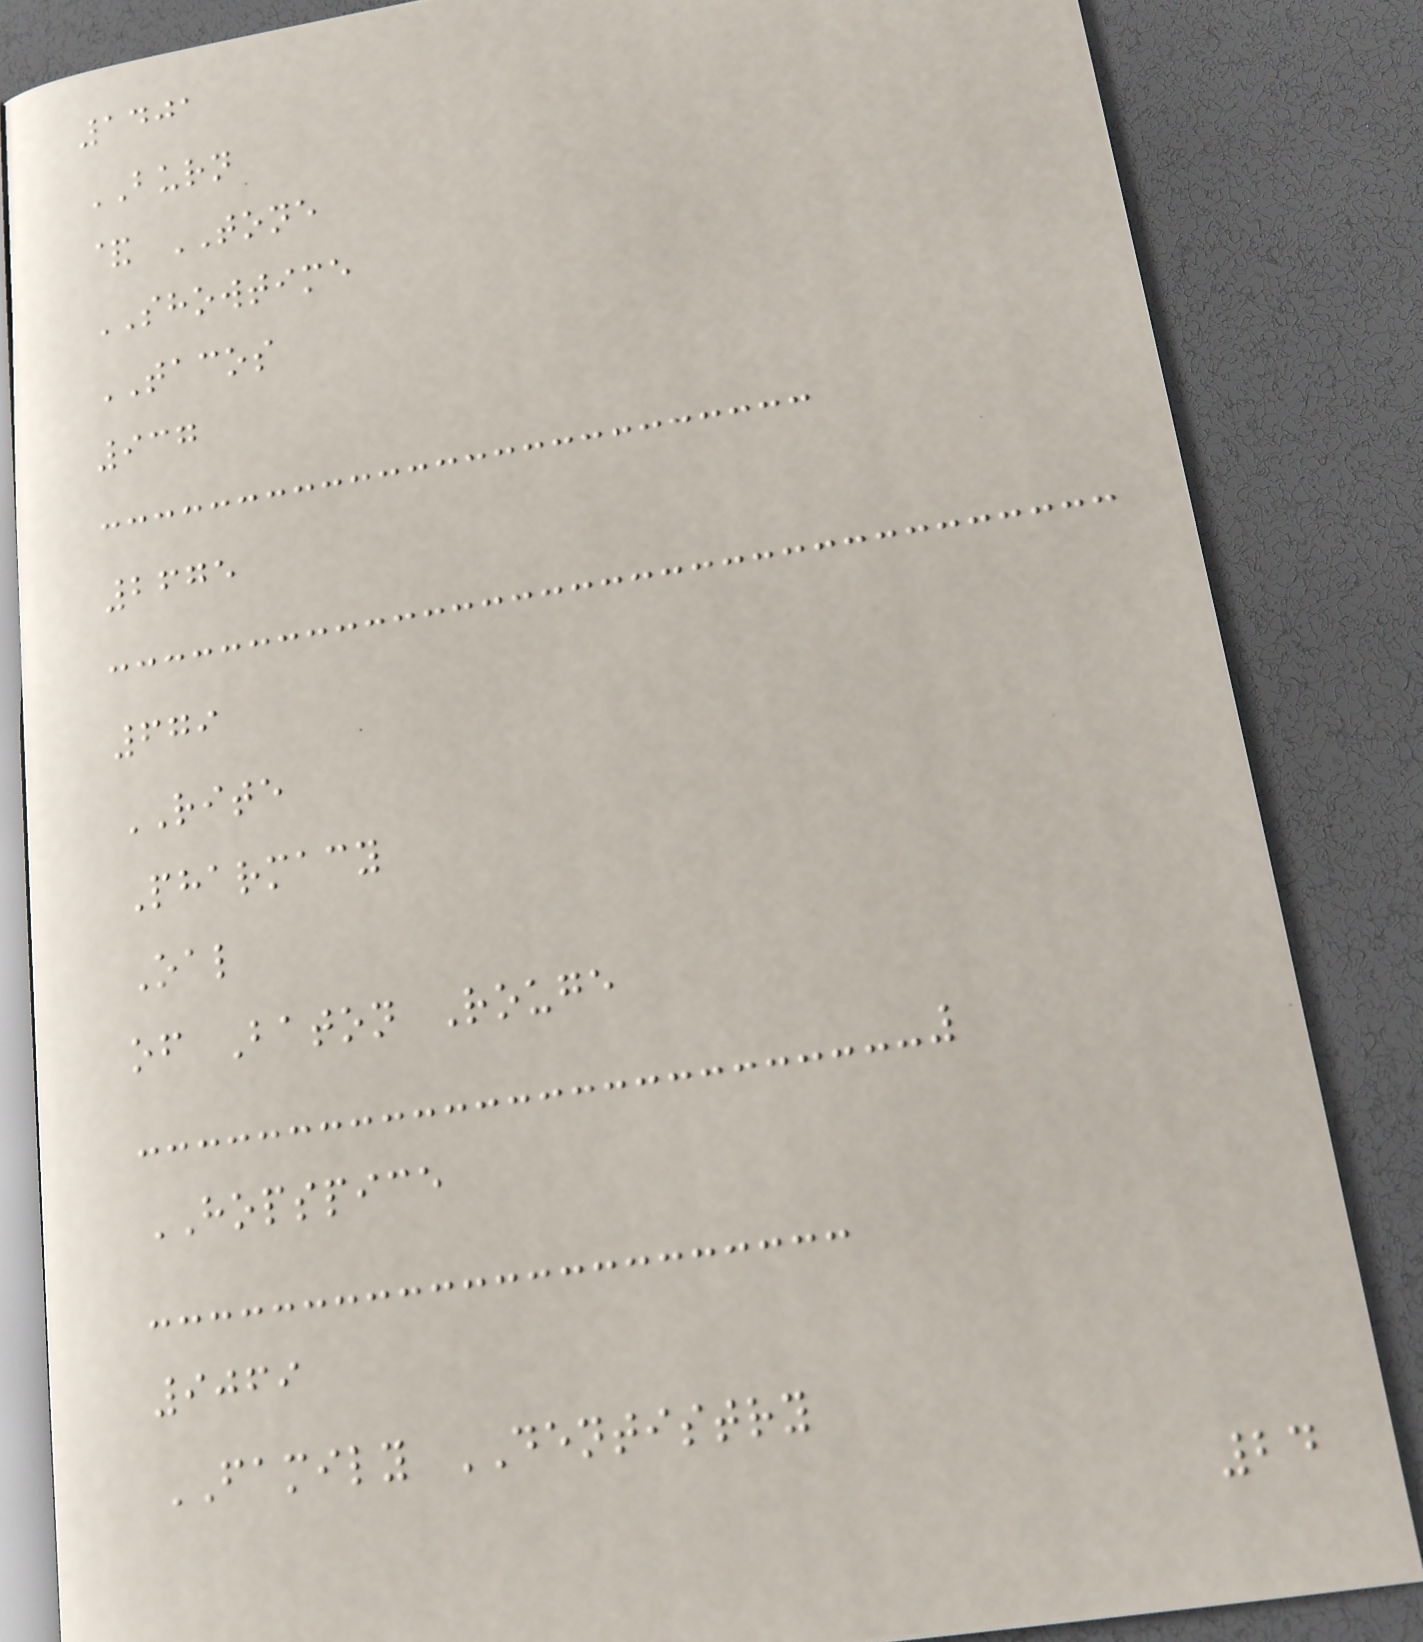1401
BURN
& TONE
SHOWTIME
TACOS
937
2675
679
RITE
Pharmacy
Oal
of Baton Rouge
HOPSPICE
9069
FAMILY DENTISTRY
24
